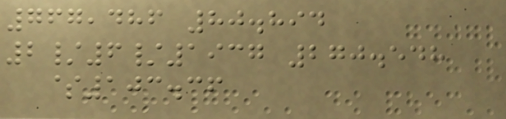767,486 80.894
2/6/1937 270.548
$103.36
